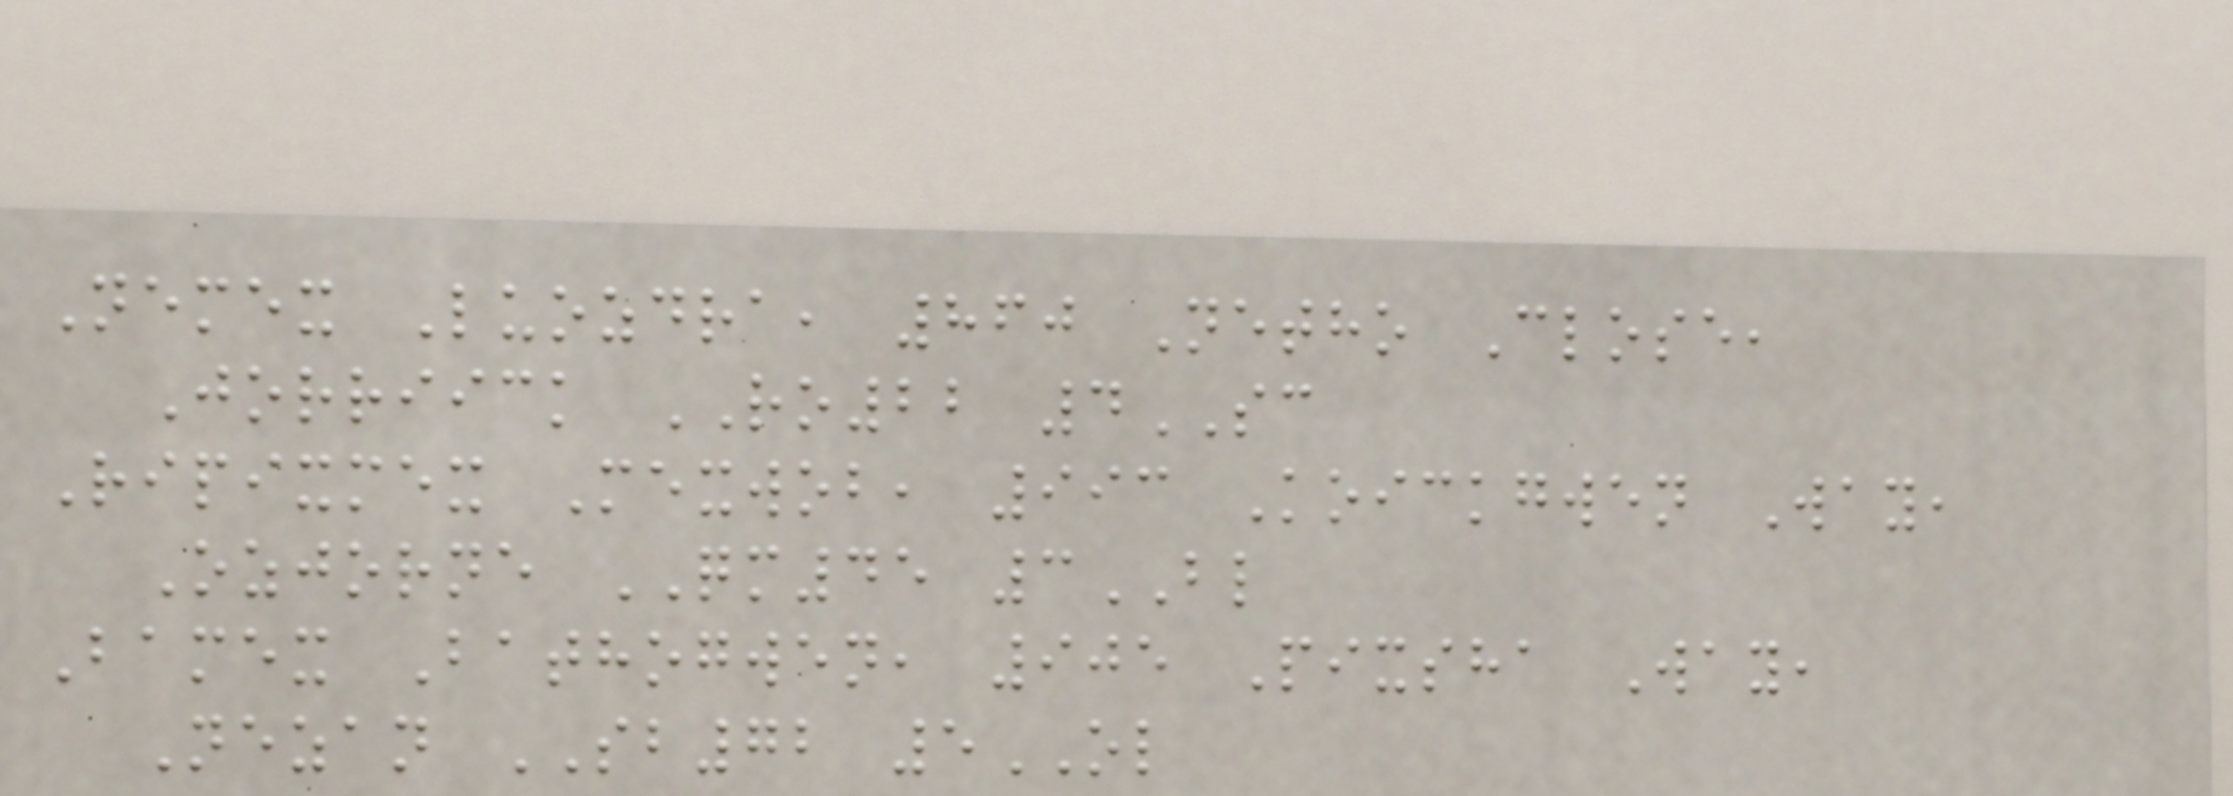Nemex Luozdra, 860 Netho Close,
Jorriick RO22 4SC
Ripixmex Mexwob, 993 Koickgwen Way,
Ozjorne QM45 3BL
Bamex Bathogwen, 905 Pixsha Way,
Nezan SB72 5OL
